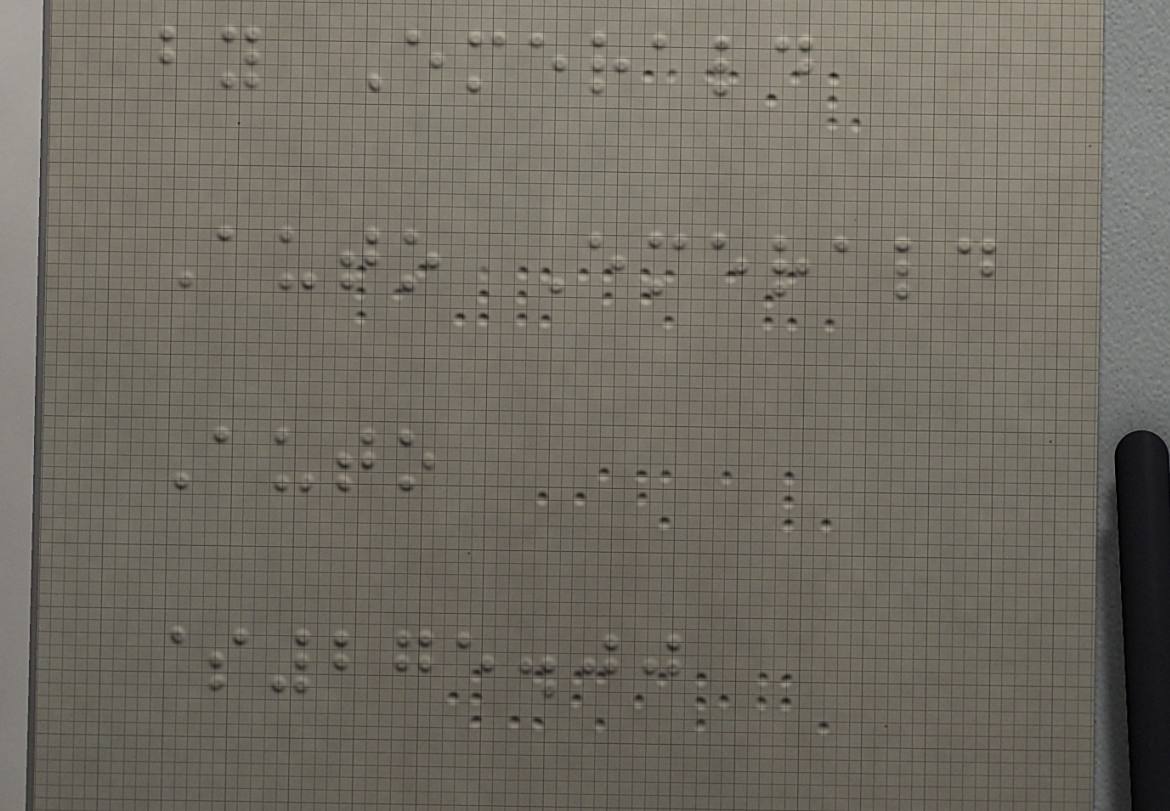by Emerald
Auto Emerald
Auto
$275.00
